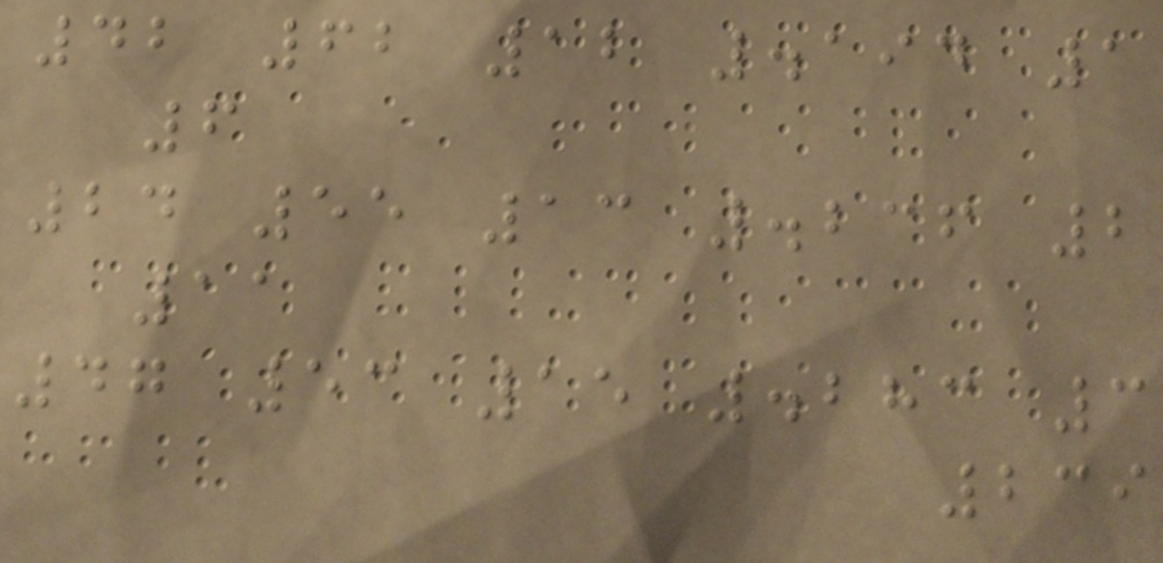42 62 12 .194 1
6
24 55 13 .236 2
11
47 53 15 .283 3
239
